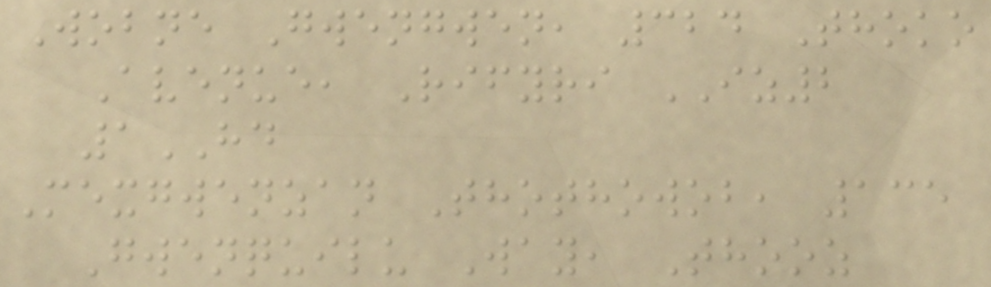Wobne Gwengwen, 324 Thoko
Avenue, Rifyri IZ2
1HD
Mexgwenzan Thothowob, 135
Gwenquilu Way, Thooz
